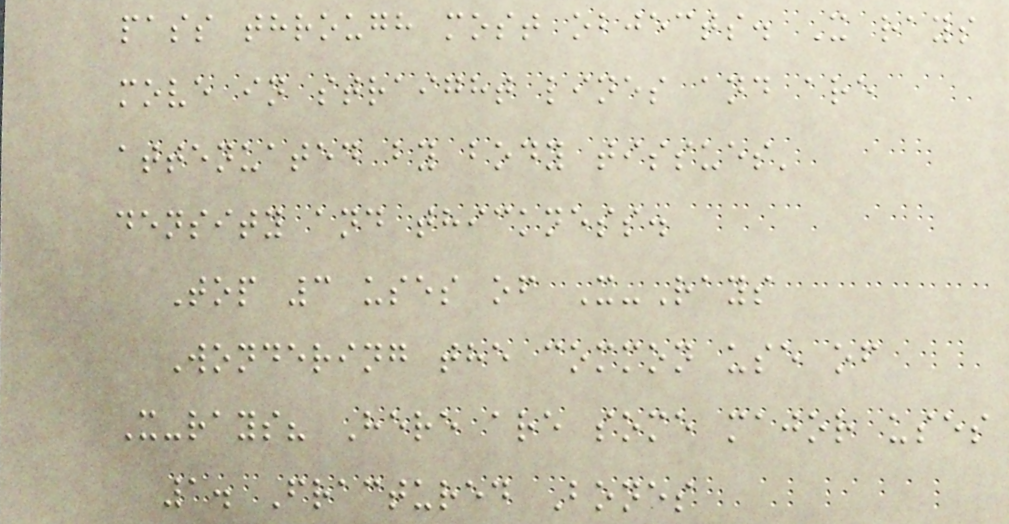pass through most objects. X rays
move in straight lines and are
attenuated by body tissues'
density and thickness.
Top 3 uses of X-Rays
Wondering the common use of
X-rays? Here are some major uses
1. Fractured Bones
